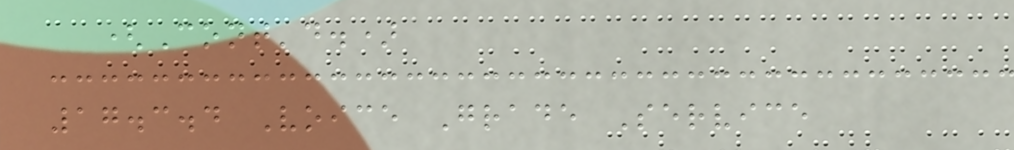(Cont'd.)
17.3.4 Voice Grade Service
